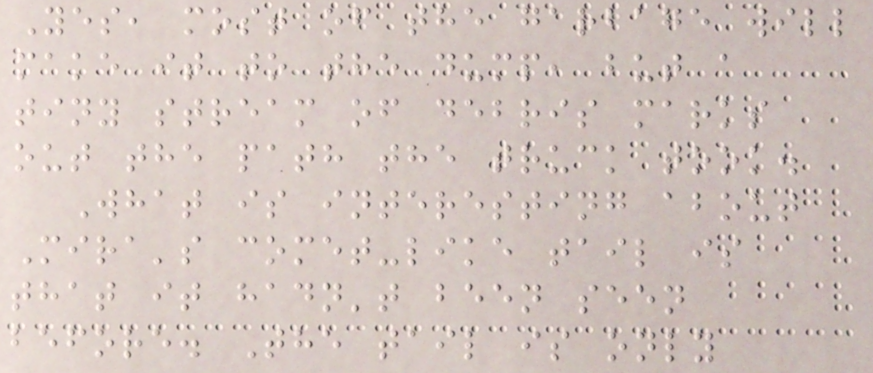Yes, most of the garbage will
make it to the dump, but a
tiny stream of debris marks
out the path the truck took.
What is interesting about
Mira's comet-like tail is
that it hadn't been seen
before. The tail is only
